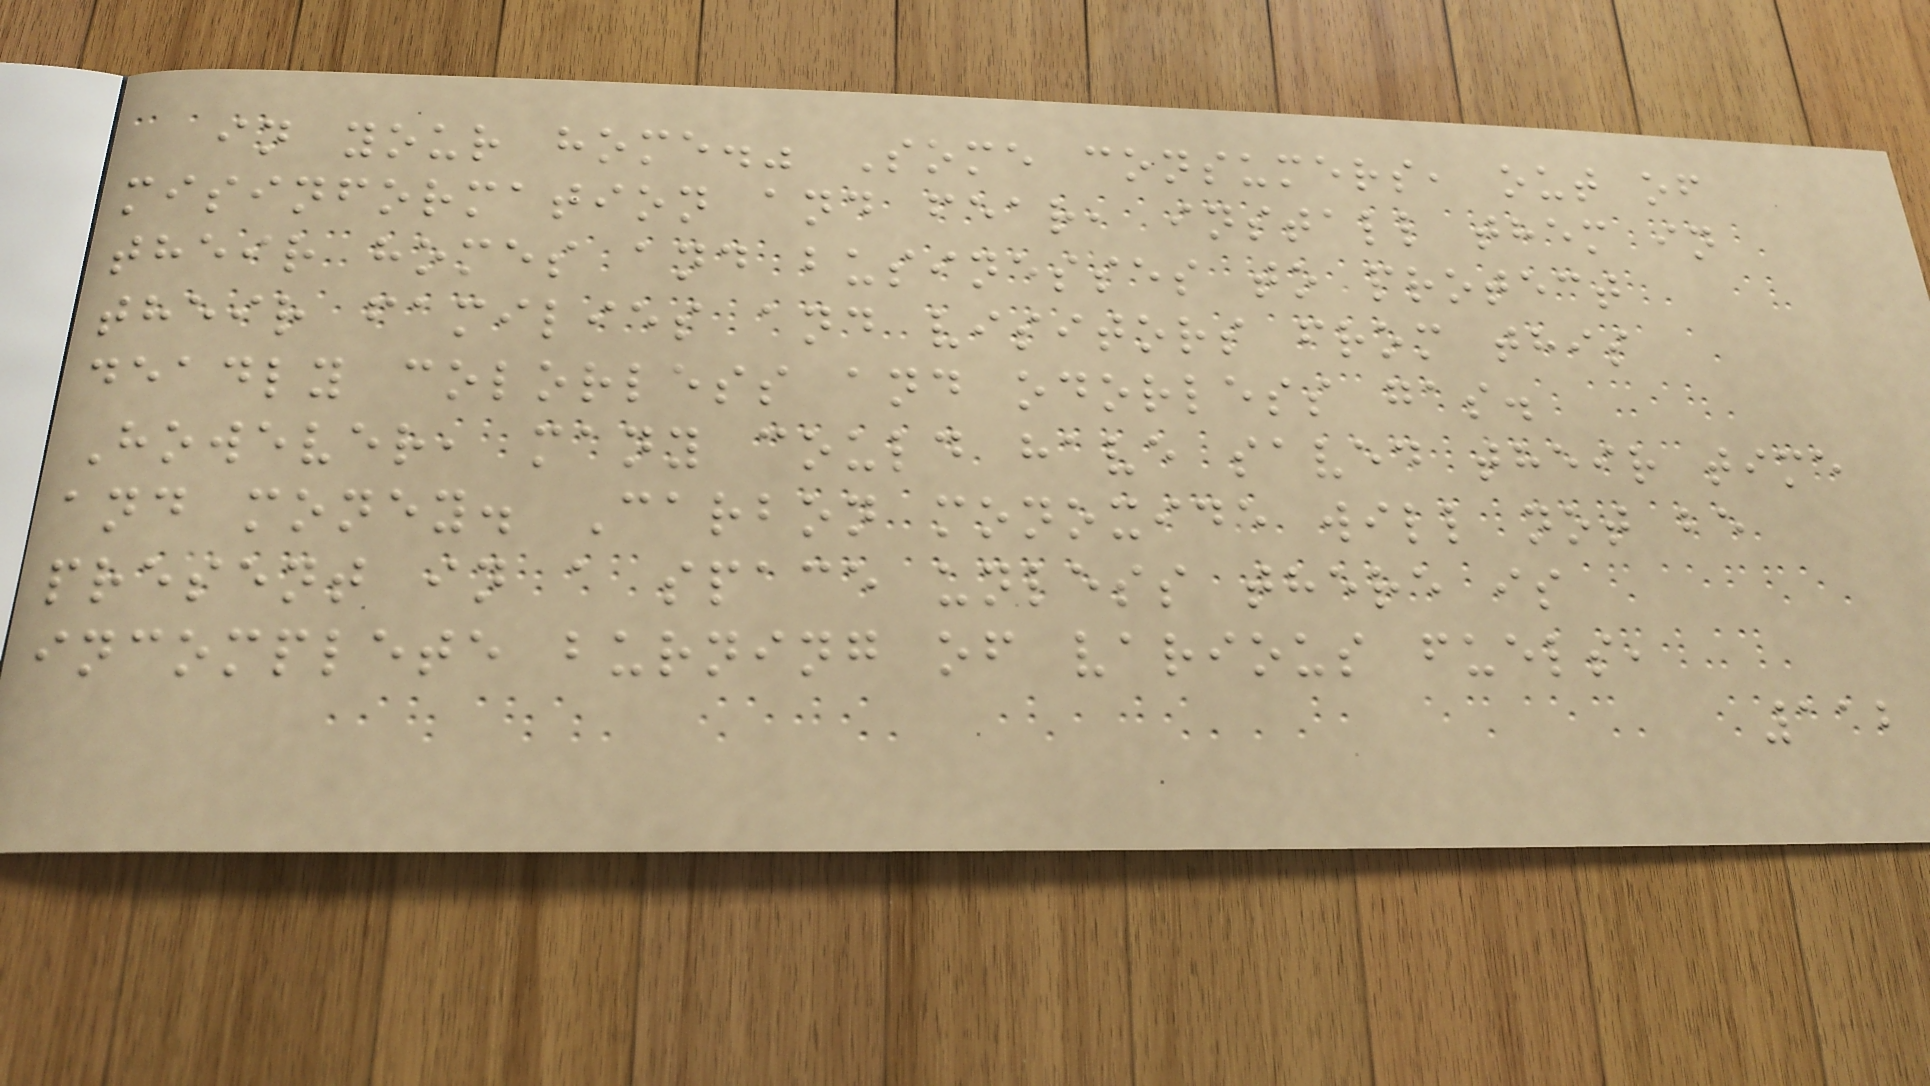in your home." Some consumers, out of
misinformation and fear, install them in
their homes and businesses to protect
their families and visitors from this
deadly colorless and odorless gas.
However, many could have saved their time
and money. Carbon monoxide will not be
present in a space unless there is
incomplete burning of various fuels,
112
